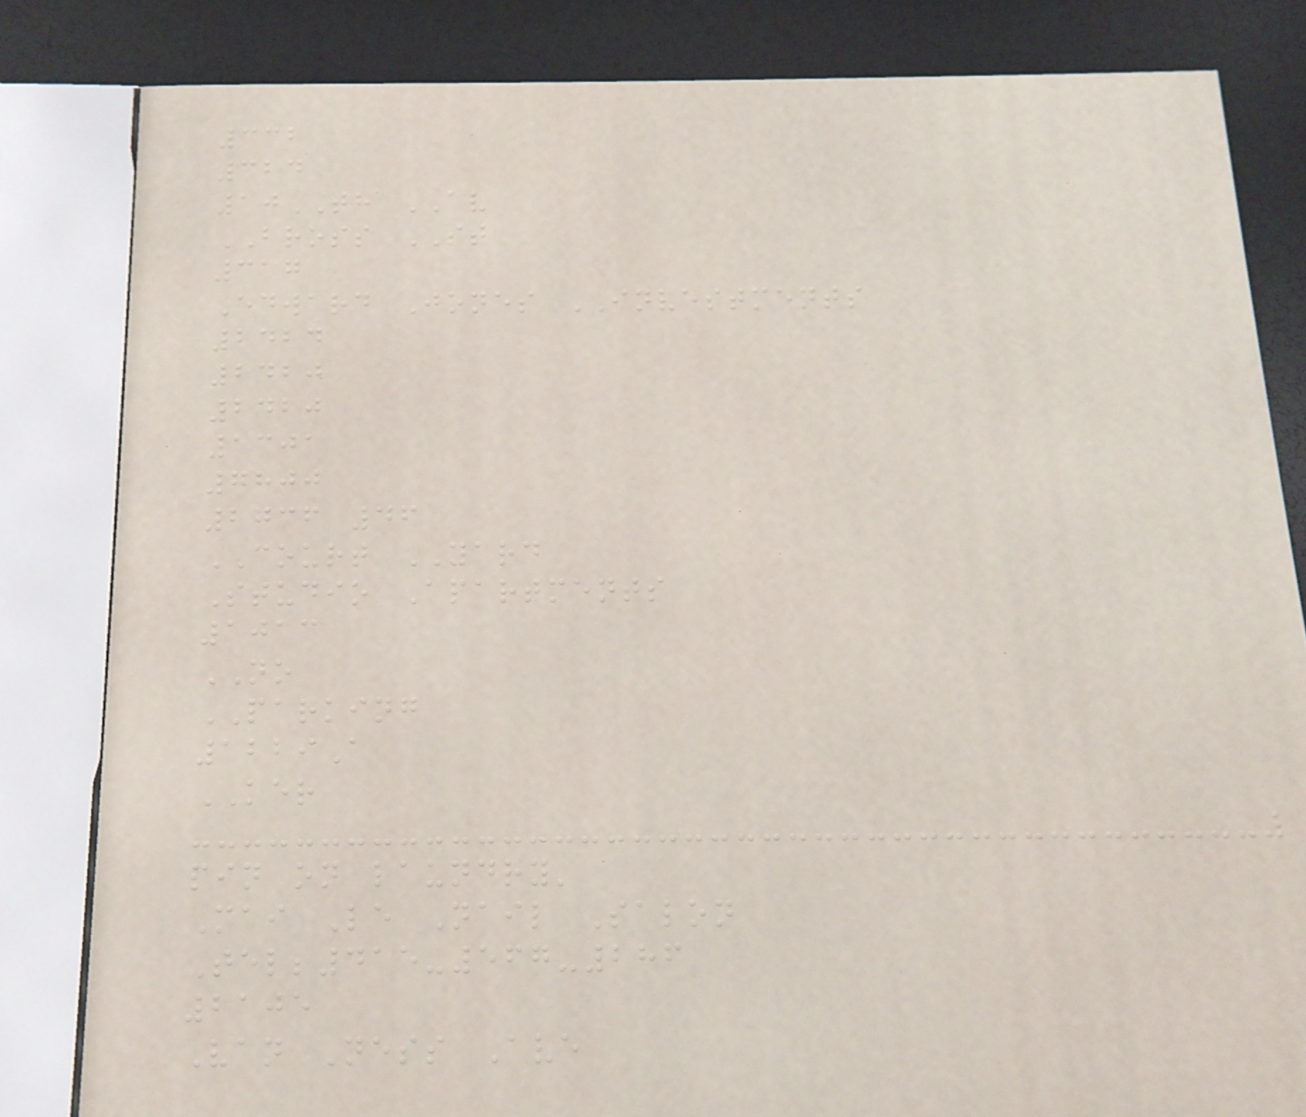332
324
10TH AV
BROSS ST
317
Edward Jones INVESTMENTS
2424
2420
2420
1301
7800
2736 46
COURT YARD
Studio Apartments
1013
NO
PARKING
1229A
KER
pin on laundry'
Mai Le Nail Salon
Tel;415-567-286
2105
Van Ness Ave
